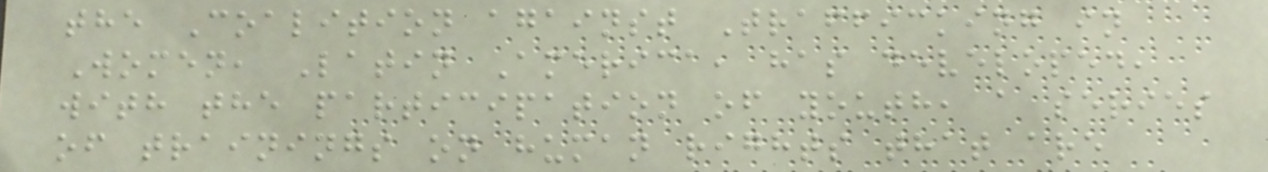the Coalition against Trafficking in
Women, Latin America, has developed,
with the participation of youth, a series
of trainings on human rights that are
